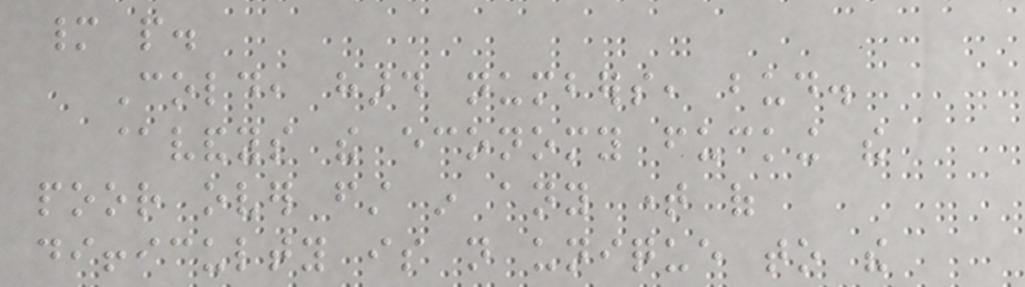many people.
Cold, hard numbers, bud.
@vandys the economy fucking the
poor over first in any time of
difficulty is not unique to the
